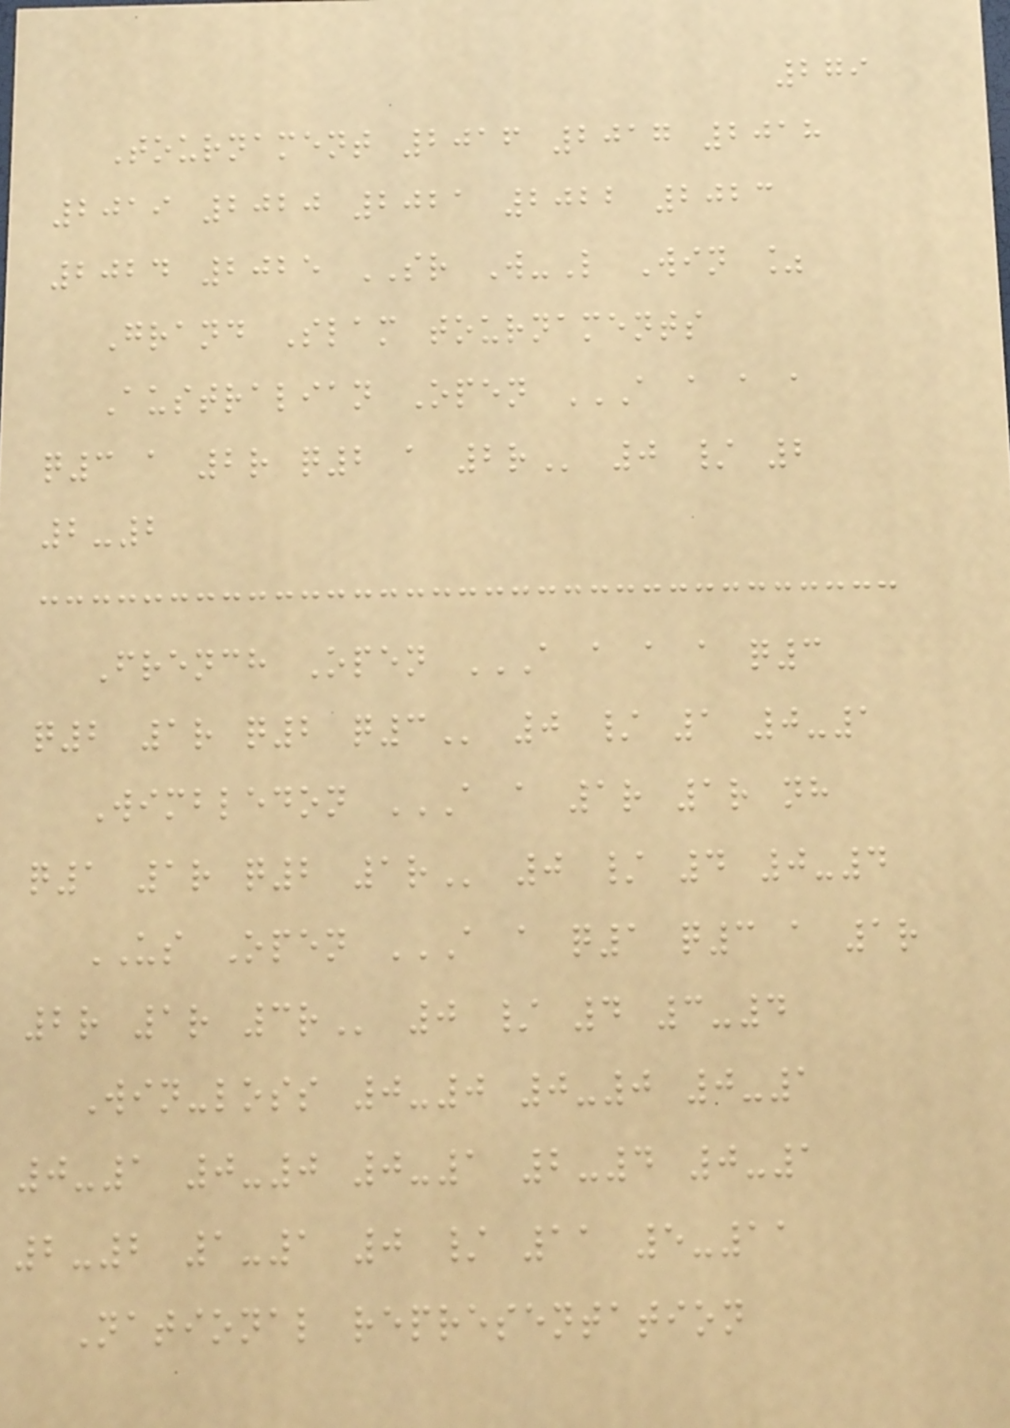279
Tournament 2016 2017 2018
2019 2020 2021 2022 2023
2024 2025 SR W-L Win %
Grand Slam tournaments
Australian Open A A A A
Q3 A 2R Q2 A 2R 0 / 2
2-2
French Open A A A A Q3
Q2 1R Q2 Q3 0 / 1 0-1
Wimbledon A A 1R 1R NH
Q1 1R Q2 1R 0 / 4 0-4
US Open A A Q1 Q3 A 1R
2R 1R 3R 0 / 4 3-4
Win-loss 0-0 0-0 0-1
0-1 0-0 0-1 2-4 0-1
2-2 1-1 0 / 11 5-11
National representation
